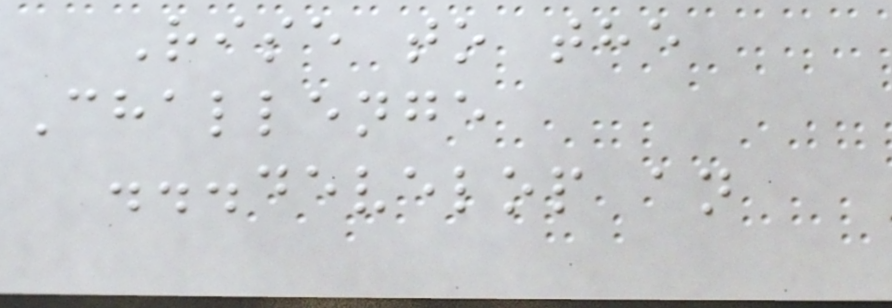Rise to the
Challenge
...develop an
